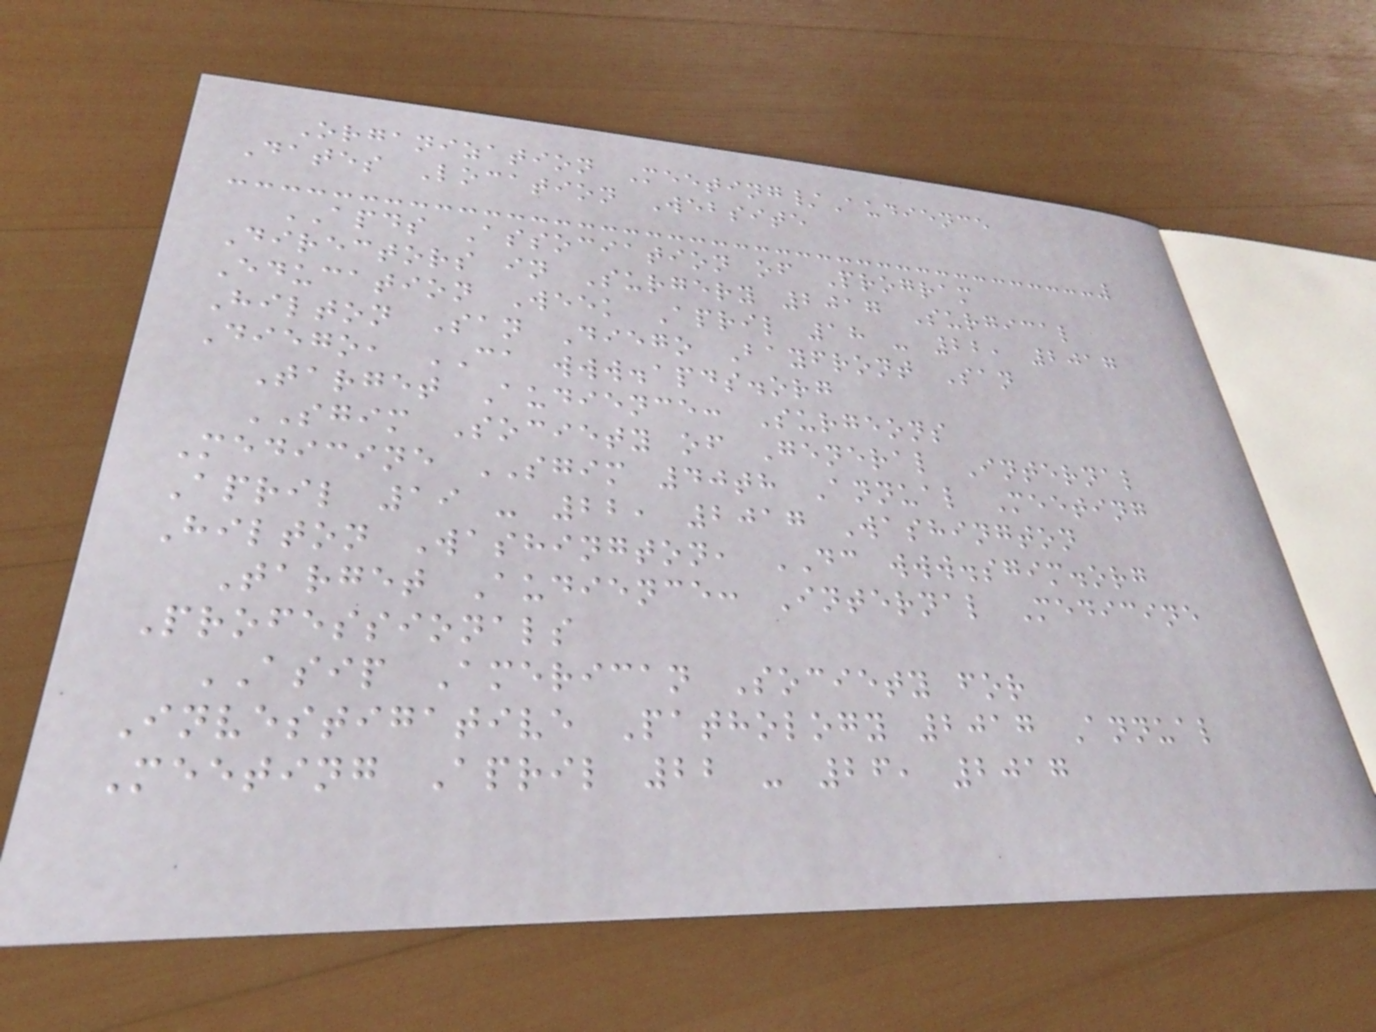Organization Meeting/Audience
Dates Location Website
APDS Association of Program
Directors in Surgery 2017 Surgical
Education Week April 18 - 22, 2017
Hilton San Diego Bayfront San
Diego, CA www.apds.org
Target Audience: Surgeons
SGIM Society of General Internal
Medicine SGIM 40th Annual Meeting
April 19 - 22, 2017 Washington
Hilton Washington, DC www.sgim.org
Target Audience: Internal Medicine
Professionals
ASIP American Society for
Investigative Pathology 2017 Annual
Meeting April 22 - 26, 2017
